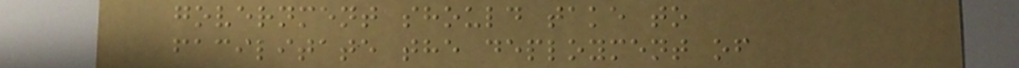government should take to
facilitate the deployment of
